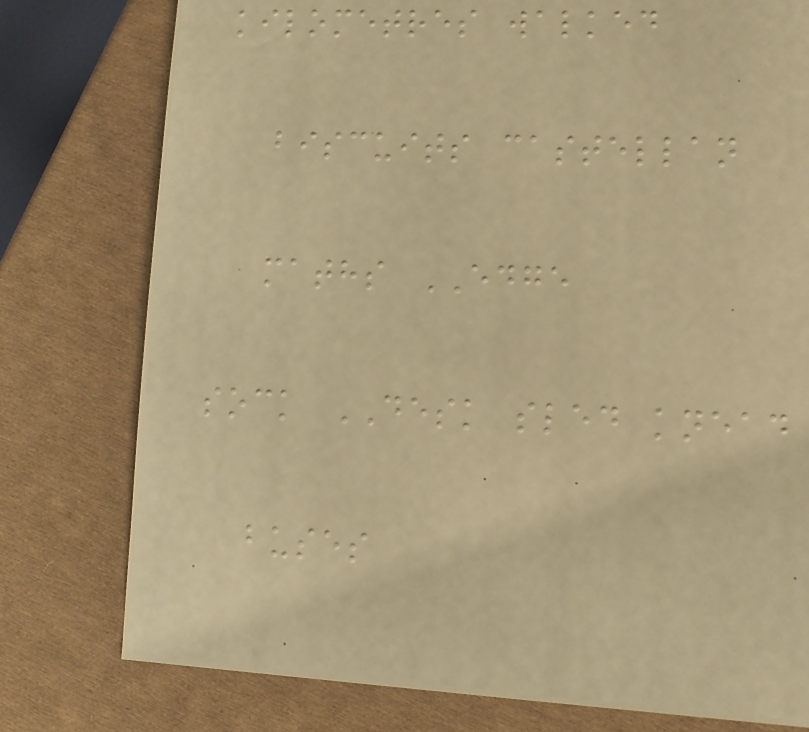kilometres walked
biscuits castellan
maths EDGE
sock DESK sled knead
buses
